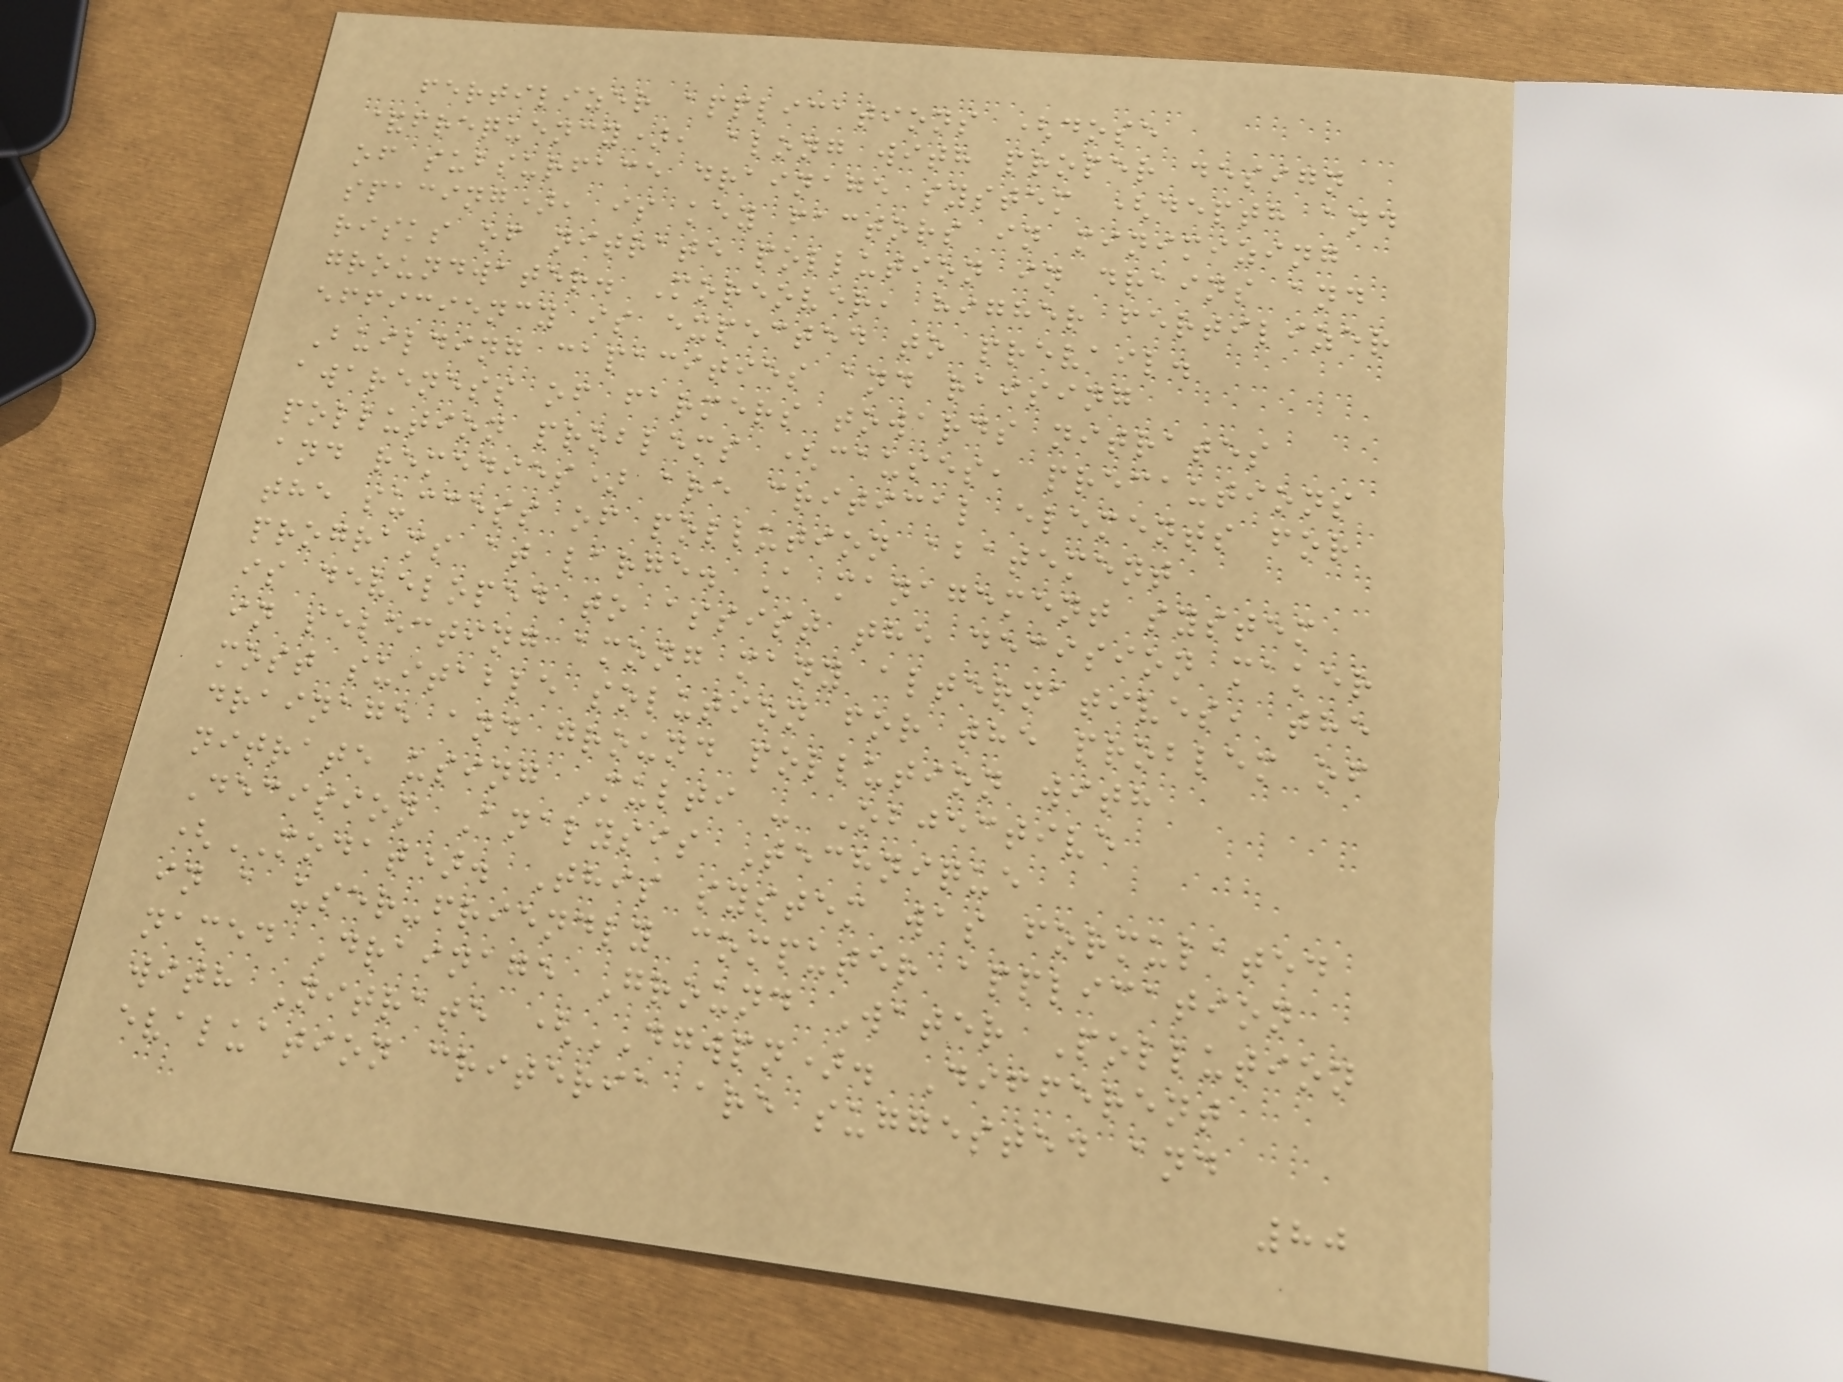fertilizer applications (dose
&frequency), along with proper design
of subsurface drainage system (depth and
spacing), is key factors in minimizing
risks of nitrate pollution in drains and
groundwater. Moreover, higher fertilizer
efficiency is expected to prevail.
Building capacities and raising
awareness of farmers towards nitrates
pollution problems (causes, precautions
and remedies) are critical elements for
the success of pollution abatement
programs at large. A management system
is developed to assist the decision maker
in selecting among many alternatives, the
most suitable solution for the problem of
drainage and ground pollution with
nitrate using Multi - Objective
Decision Analysis Technique
(MODAT). This system was formulated
in a user-friendly computer application
named Drainage Ground Water Pollution
with Nitrate (DGWPN). Different
evaluation criteria are suggested and
80
